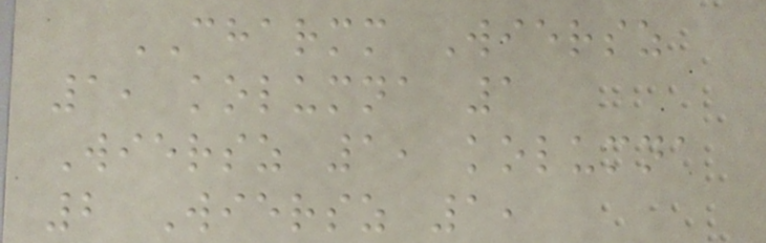CHARMM Wiersz
1, kolumna 1
Wiersz 1, kolumna
2 Wiersz 1,
